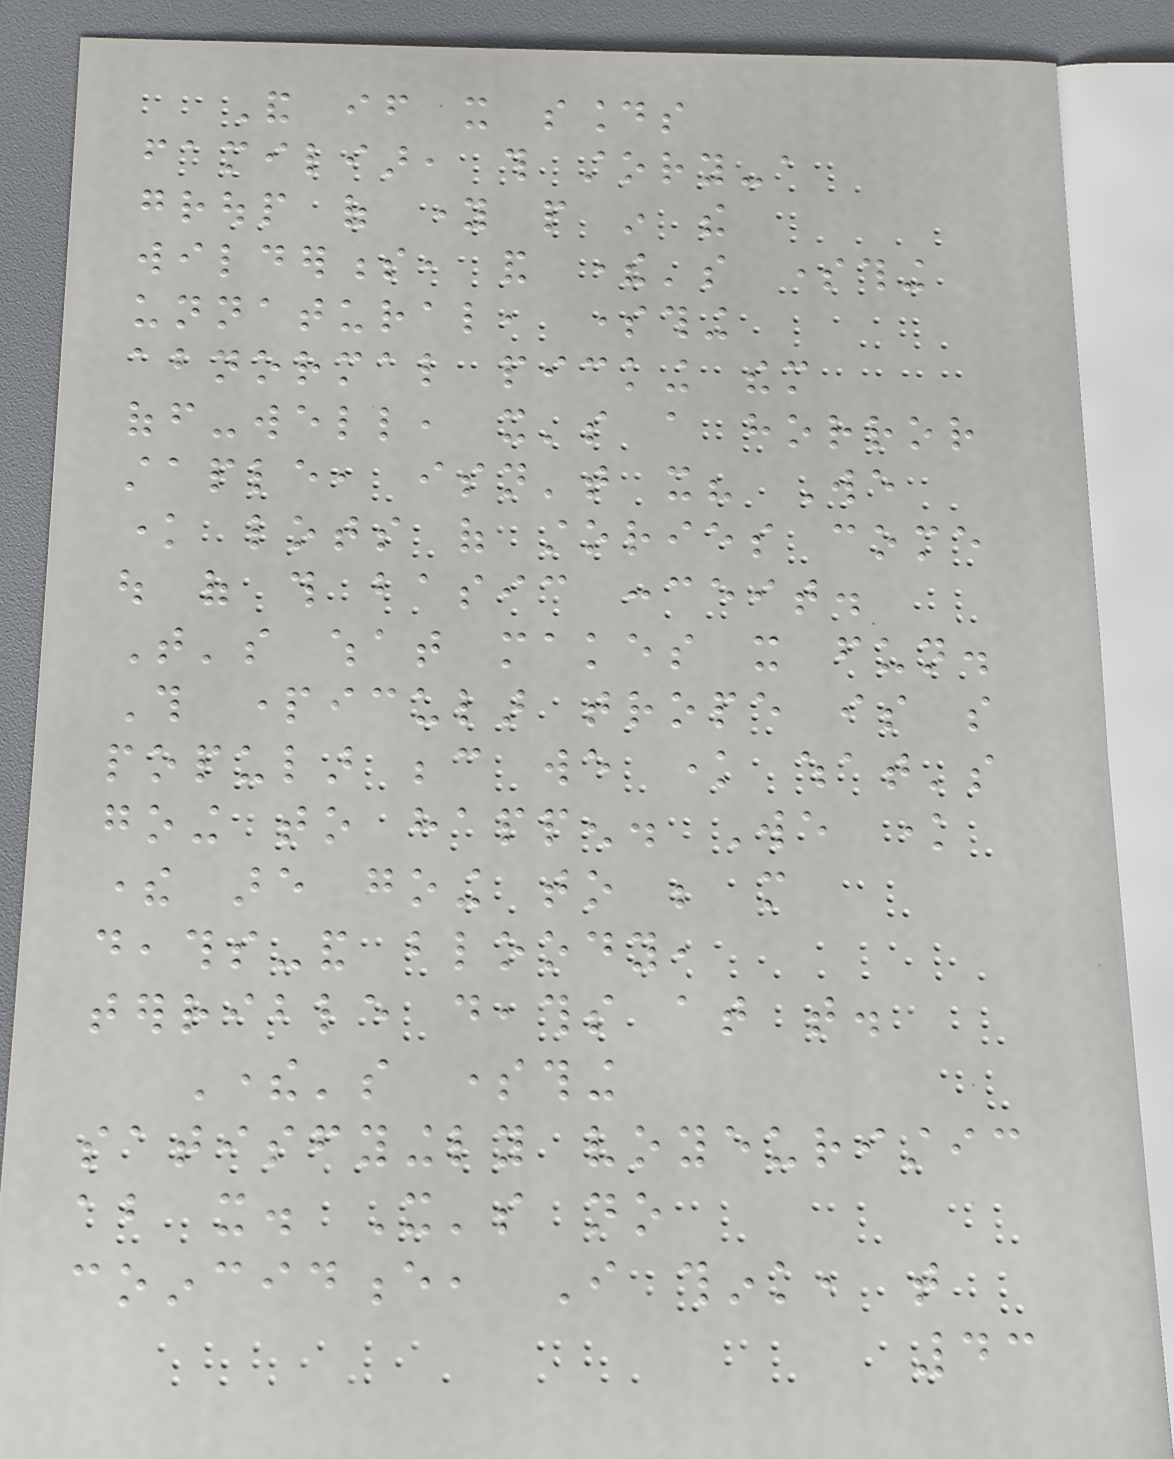And if it sounds
familiar, this story-a
group of young people in the
wilderness, and there's something
unnatural, something
abnormal picking them
off-well, it's a horror
staple, isn't it? We
know lots of stories come
out of this basic conceit.
That's what makes it fun.
This particular trope is so
popular because we know what's
going to happen. We know
there are going to be more
deaths-and bloody,
terrible deaths at that.
There's something
satisfyingly voyeuristic
about it. It's no
coincidence, I think, that
43
